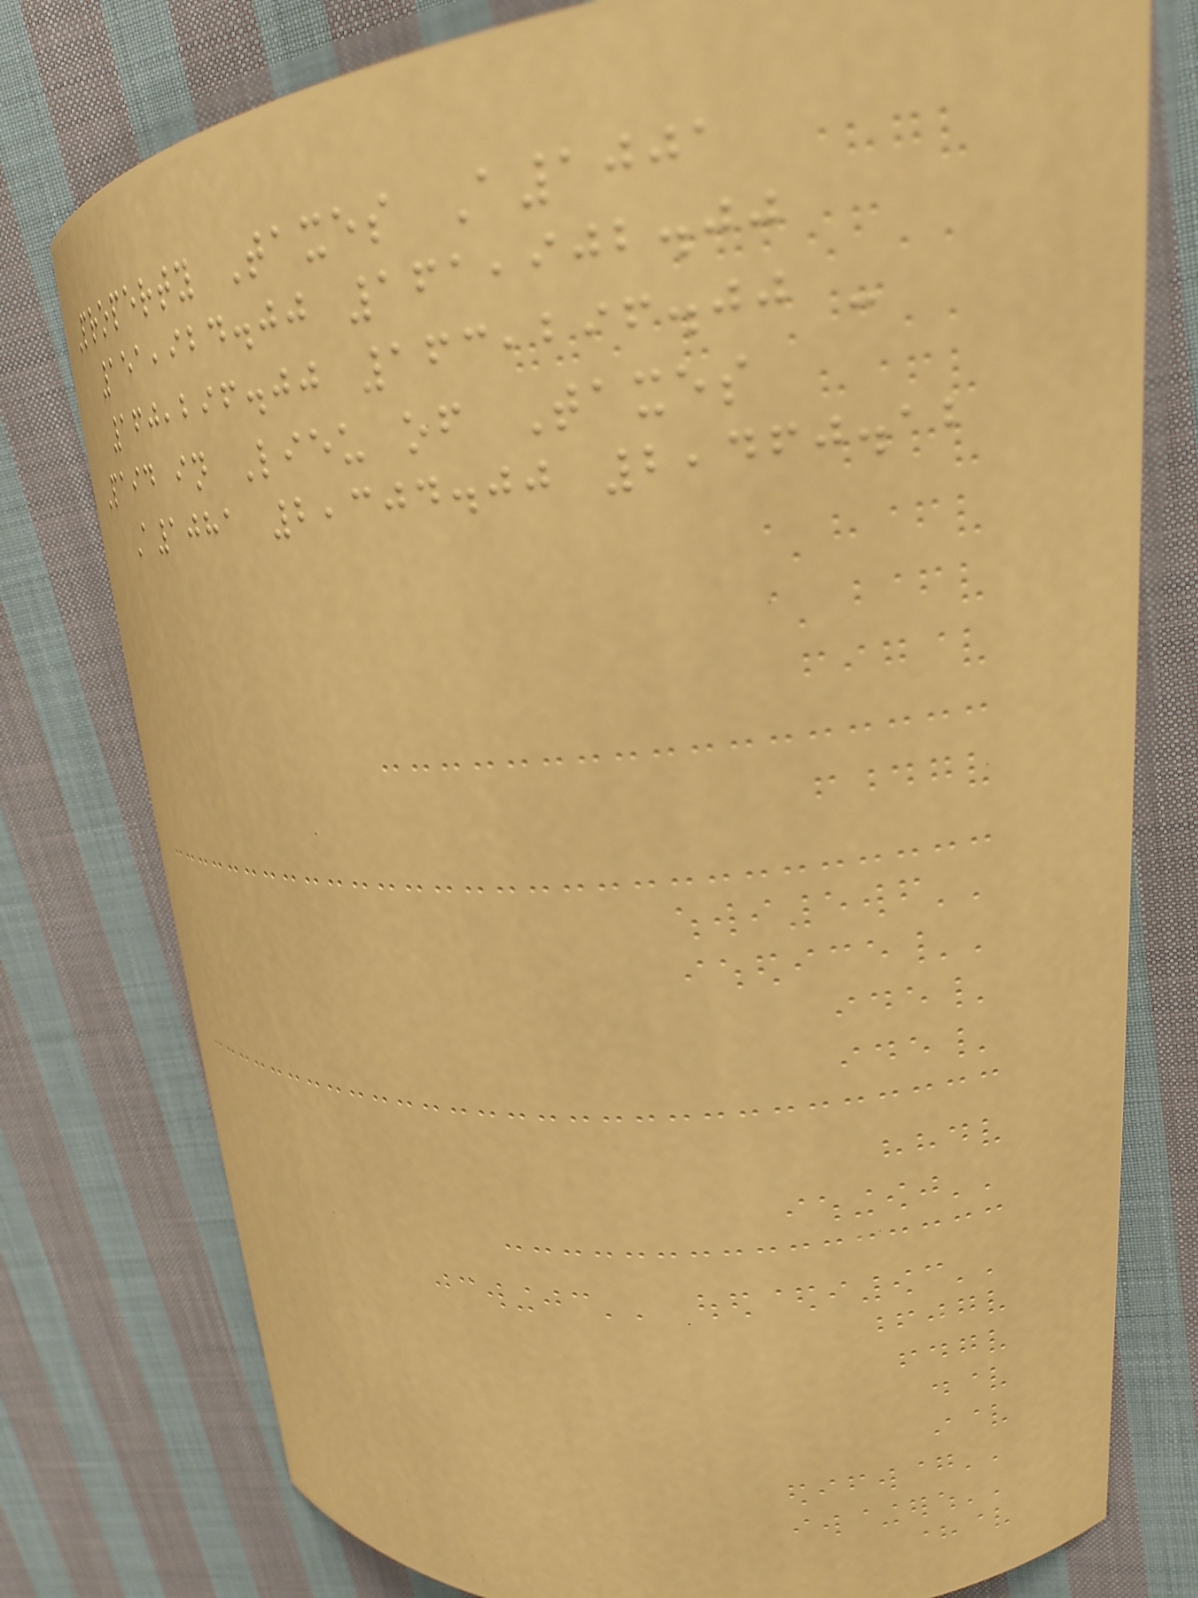Property Taxes A1001
151,924.00 161,902.00
160,296.00 163,296.00 -
Paid in Lieu of Taxes
A1081 2,304.00 2,460.12
